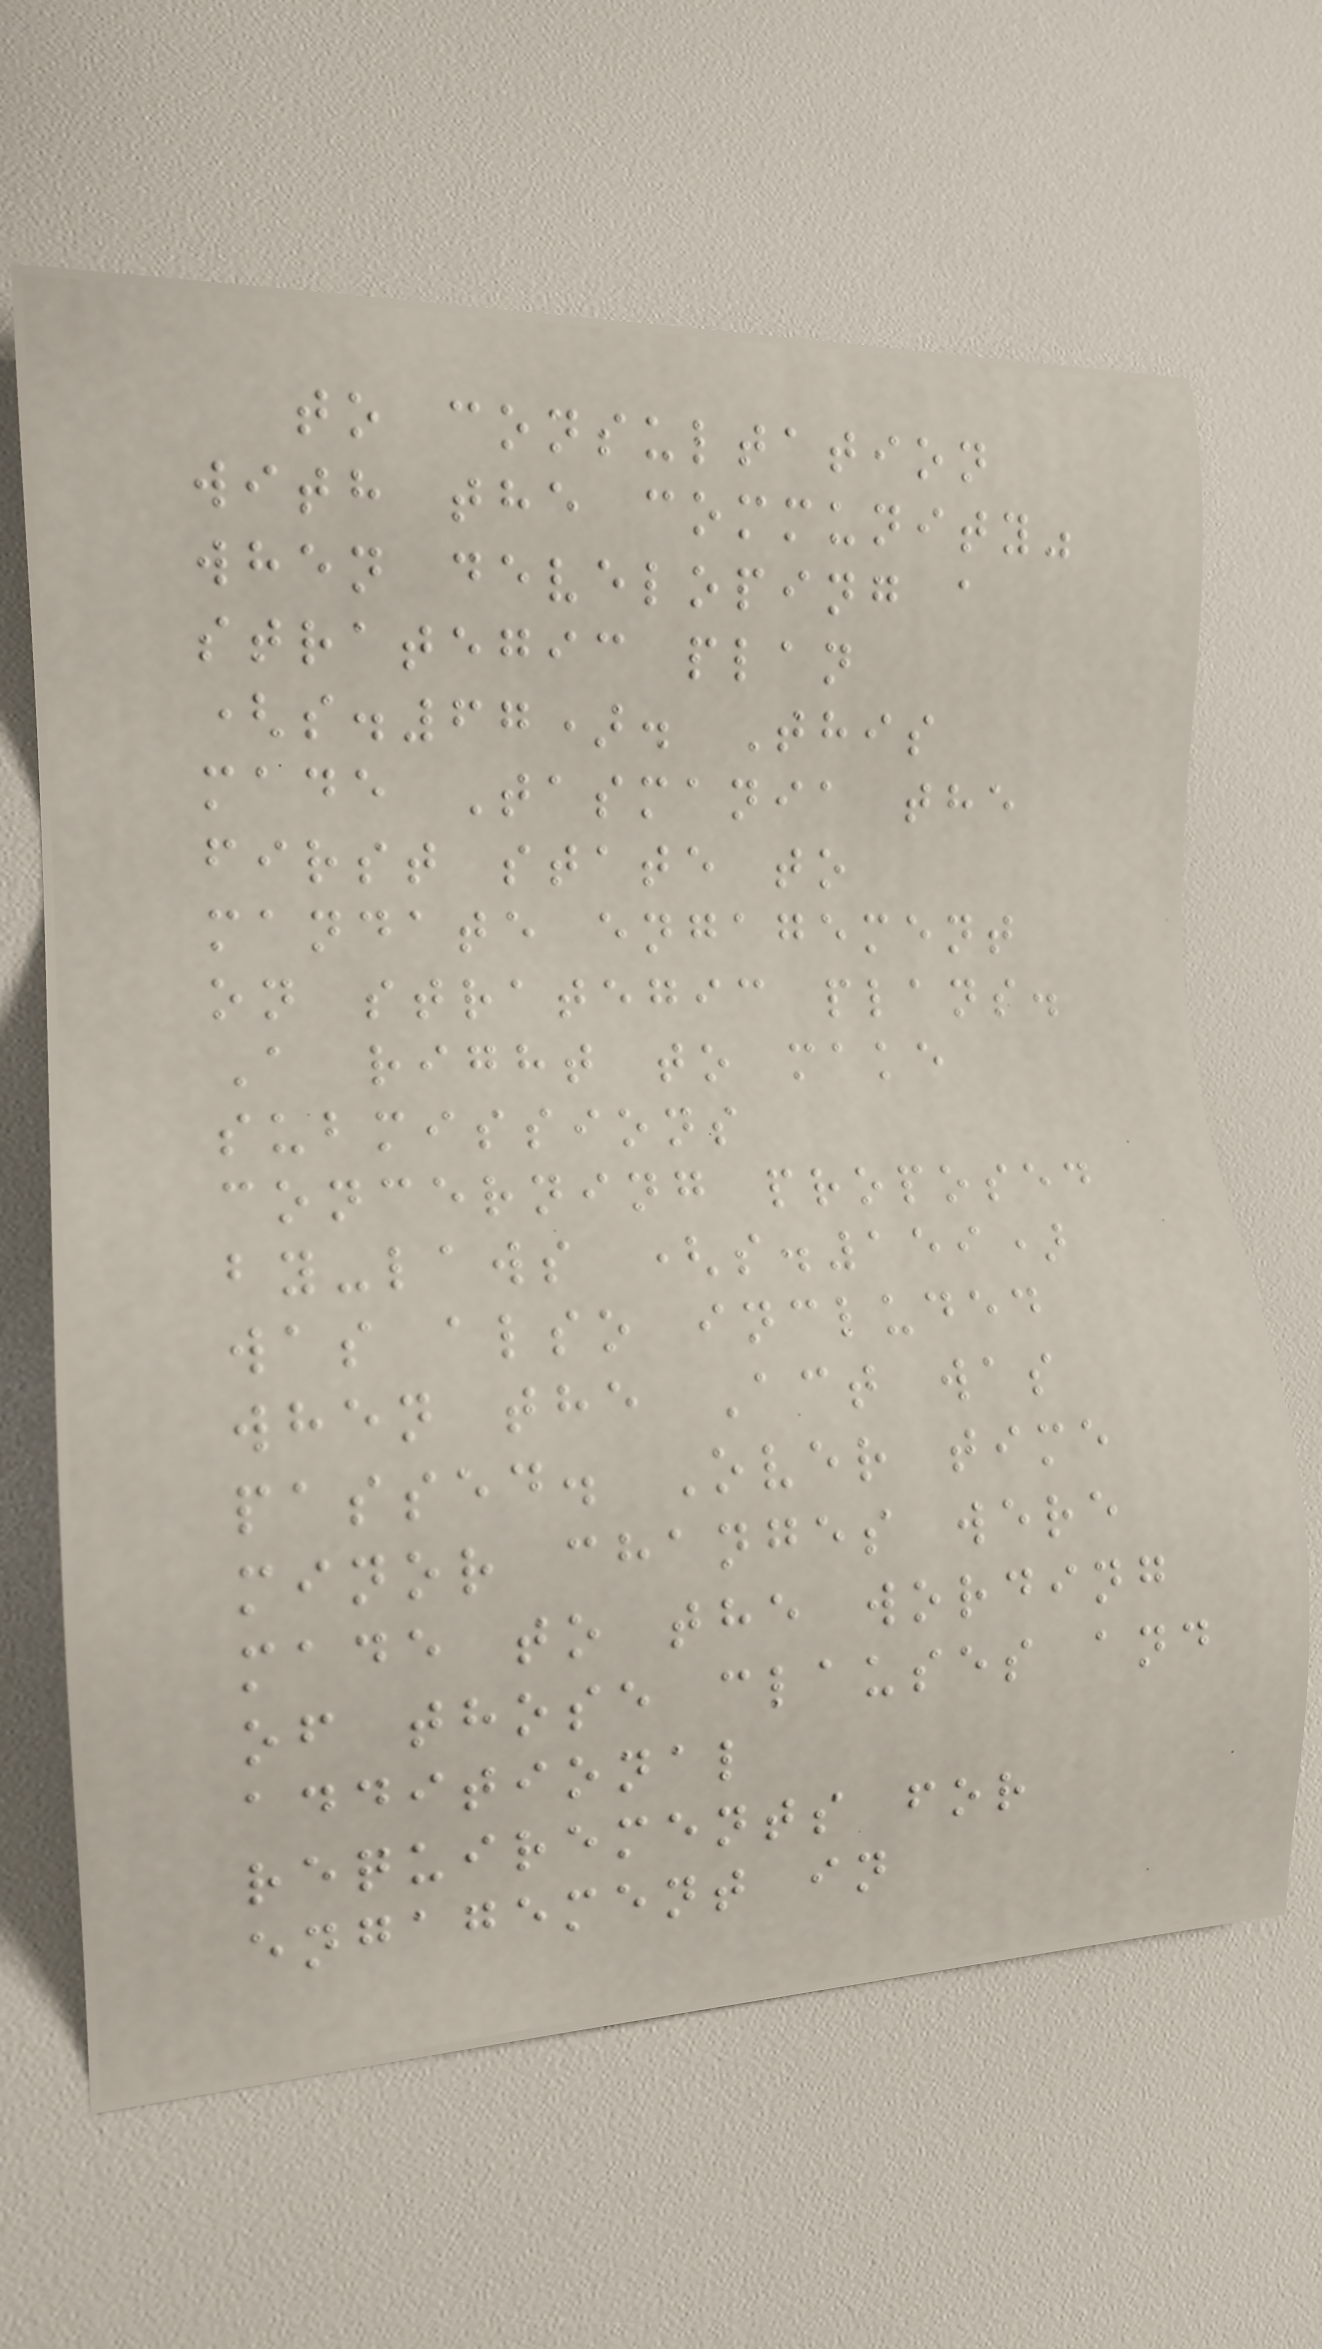to consultation
with the community"
when developing a
strategic plan
(s.67). This
made Tasmania the
first state to
mandate engagement
on strategic plans.
A right to make
submissions
concerning proposed
by-laws (s.159)
was also included
when the Act was
passed. Over time
minor changes were
made to the wording
of those clauses and
additional
requirements for
engagement in
